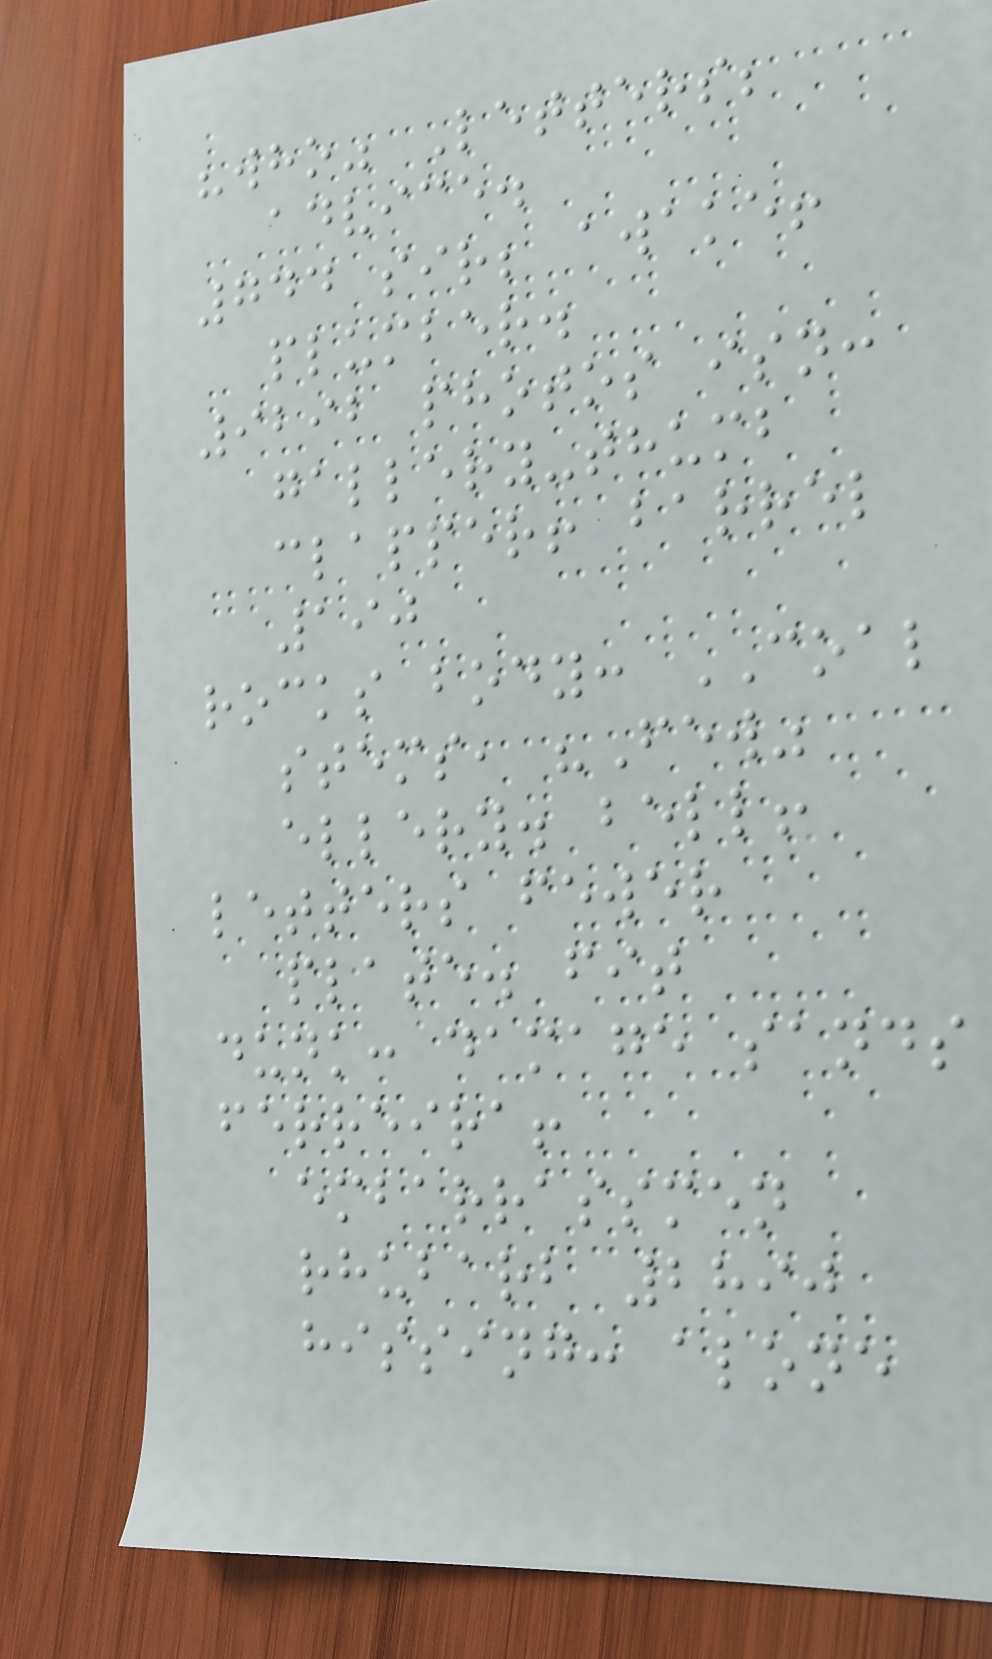"who" Letters;
advice.
744 sir; awake!
plumber.
9292 photos isn:
gallery-thumb
clapper! barrel
190
rocks body: COAL
stems, "Few"
ellery. bell!
letters fewer
plate. fit
dunk: damage sands
ferreira!
embarrassmen
rhubarb 2890
hissing: alone
